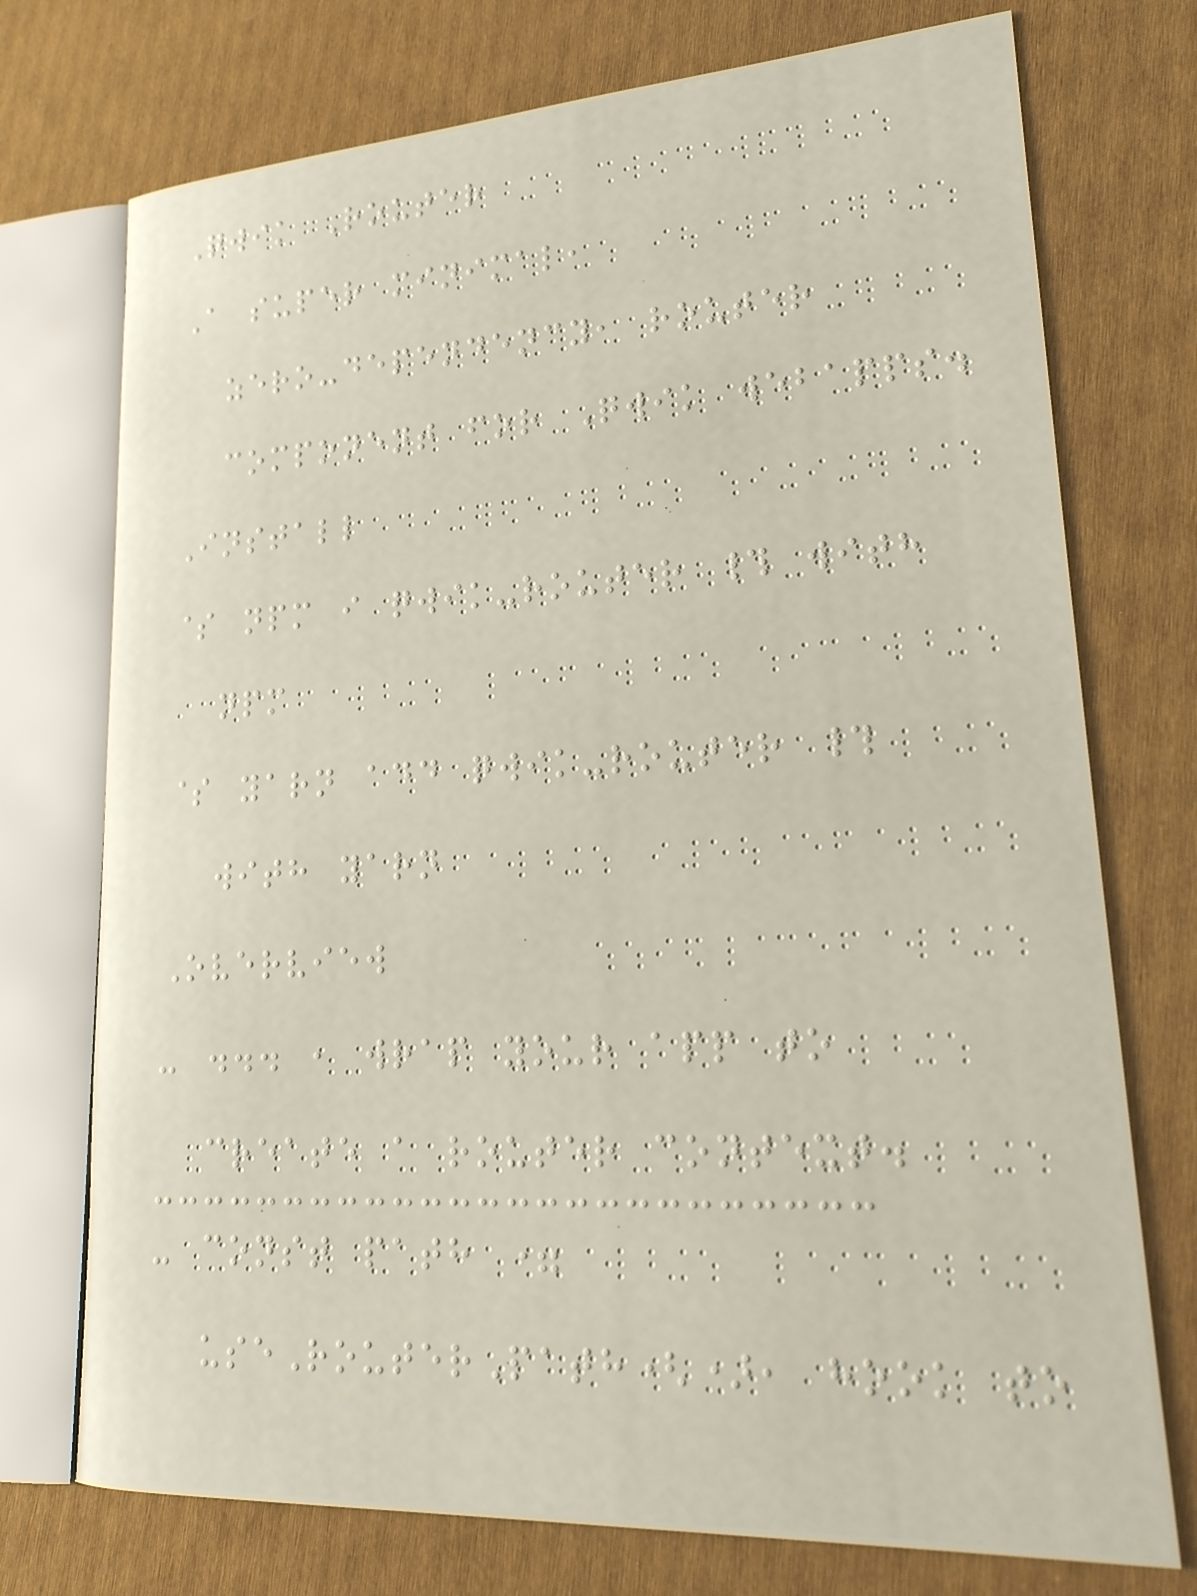Qwik Router
A super minimal,
zero-dependency, router
component for Qwik webapps.
Install
$ npm i qwik-router # with
npm
$ yarn add qwik-router #
with yarn
Overview
- ... , wrap your app to
create a router context.
- const path =
useRouterPath(), hook to
